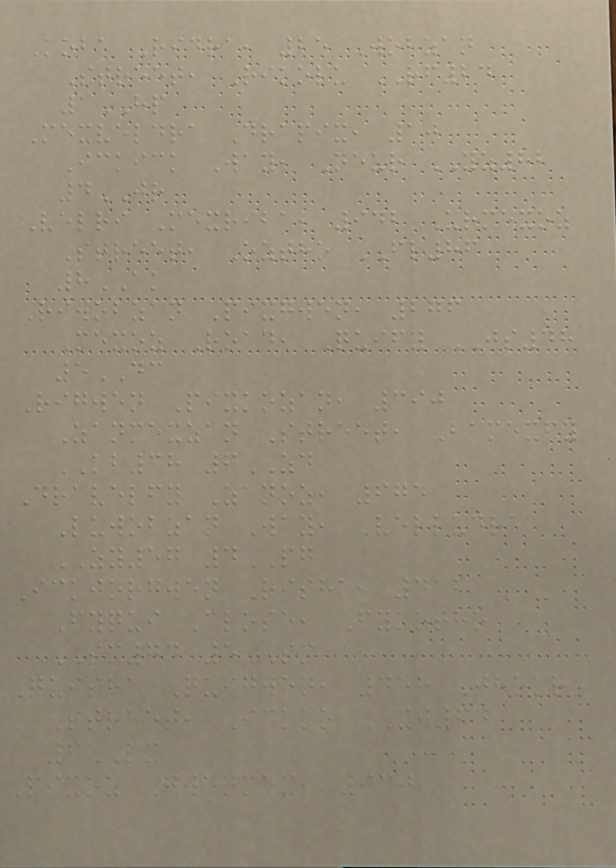Koba Ridra, 25 Wobzan
Street, Rikolu RF24
1HP
Mexveldra Drapix, 10
Ickick Way, Neur YZ82
4JR
Velri Mexriba, 942 Urmexoz
Street, Oztho FL86
8AK
Riwobzan Pixgwen, 276
Mexoz Road, Quify JS48
5DC
Rigwen Pixkozan, 390
Zanmexzan Street, Bamexfy
KB38 6ZD
Dravelfy Zanoz, 675
Luwobzan Way, Velludra
ZY57 4PG
Ickjorgwen Risha, 412
Fyqui Close, Fykotho
SM74 5SM
Quisha Quigwen, 458 Thour
Street, Ickko XJ64
6LX
Pixoz Gwenmex, 930
